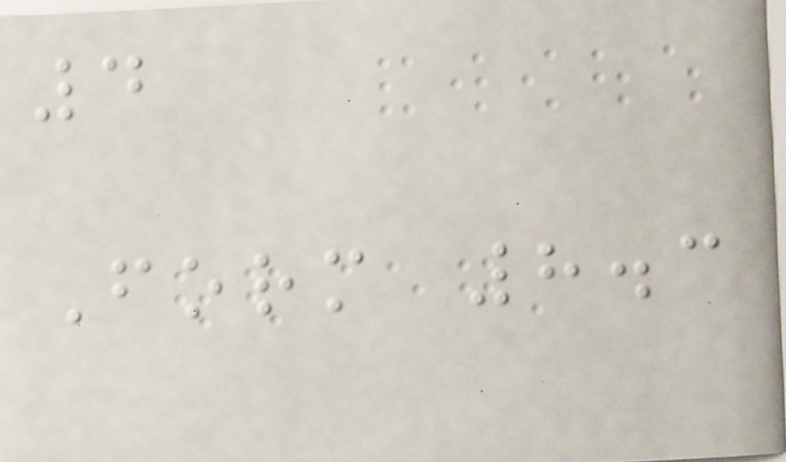4
Form 8.3
